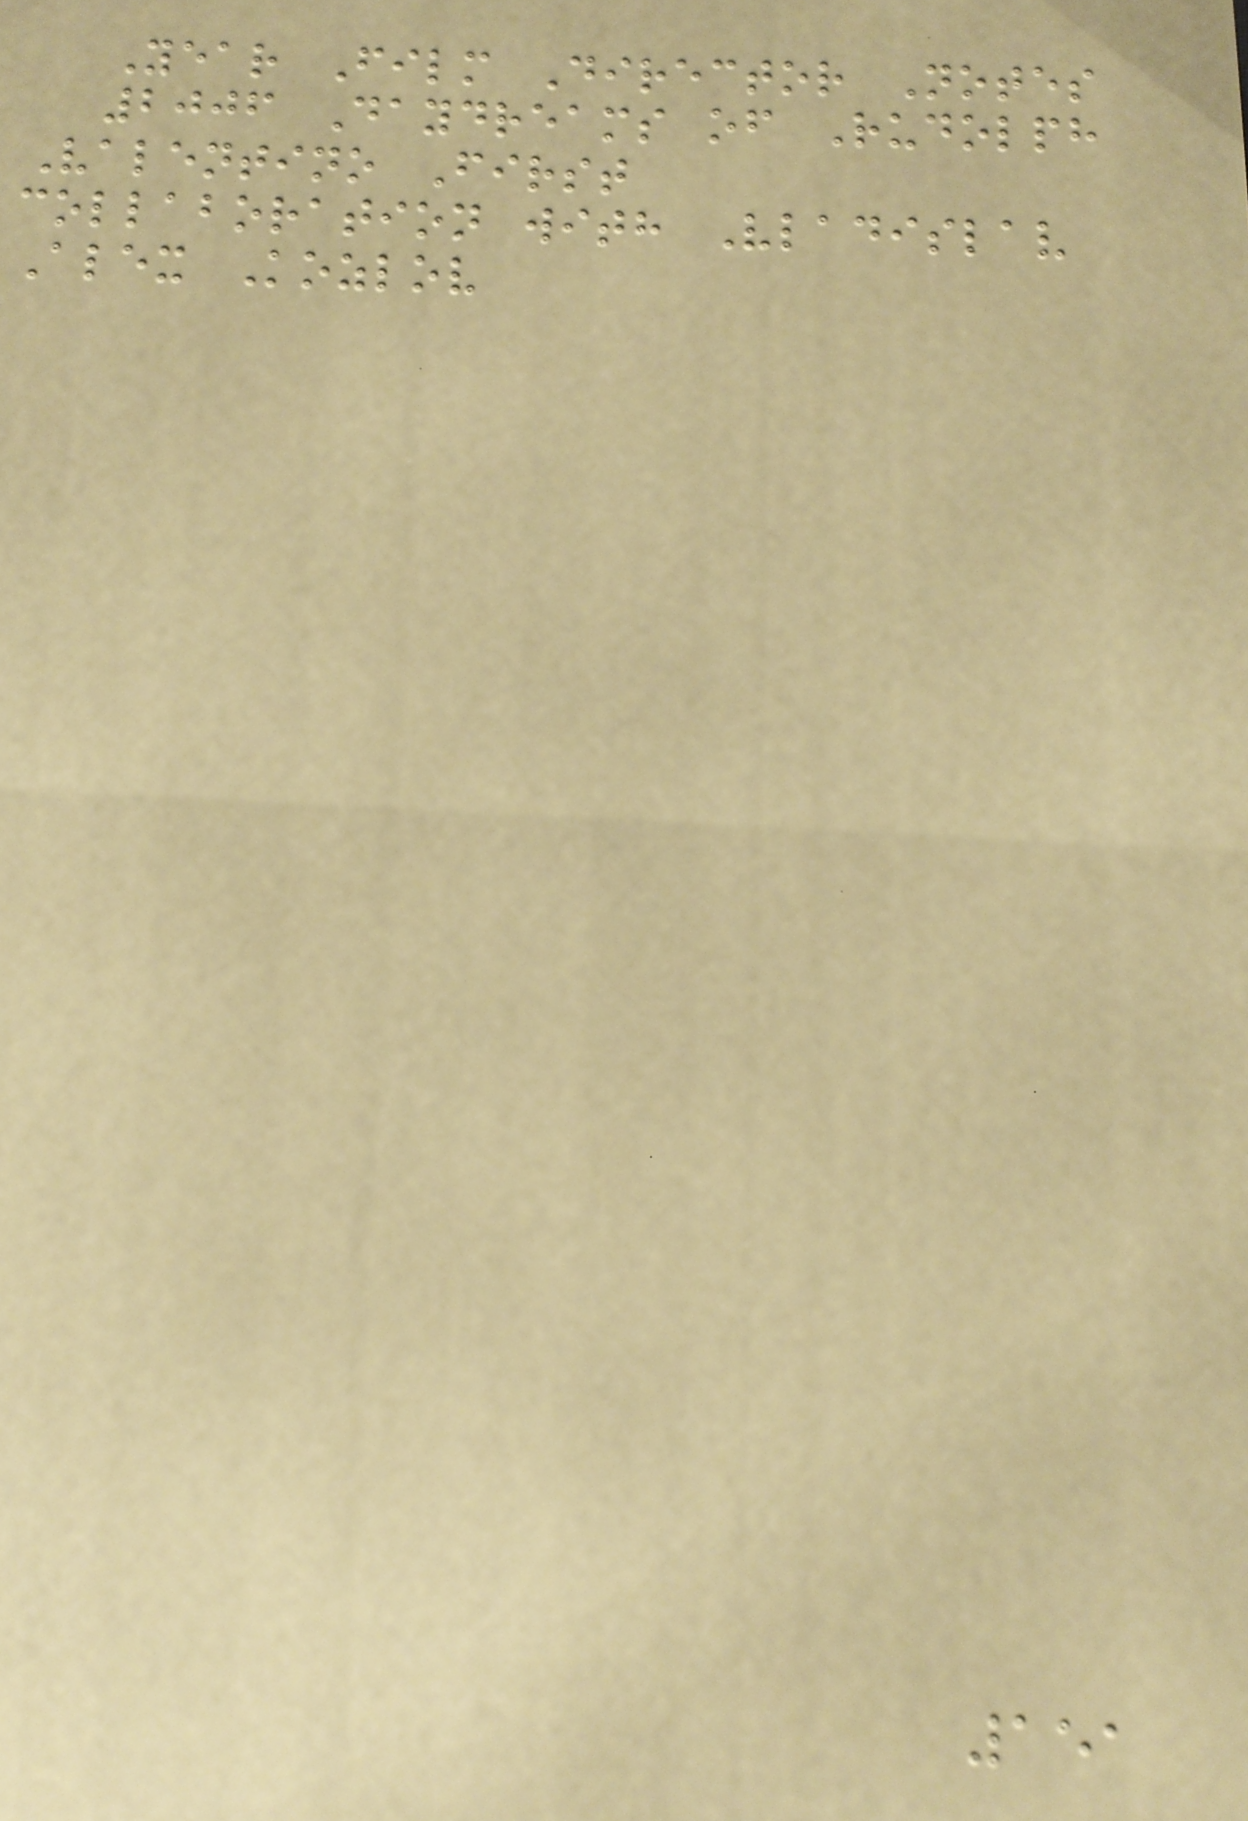Year Film Director Notes
2006 Daydreams of Rudolph
Valentino First
collaboration with Vladislav
Alex Kozlov
151
